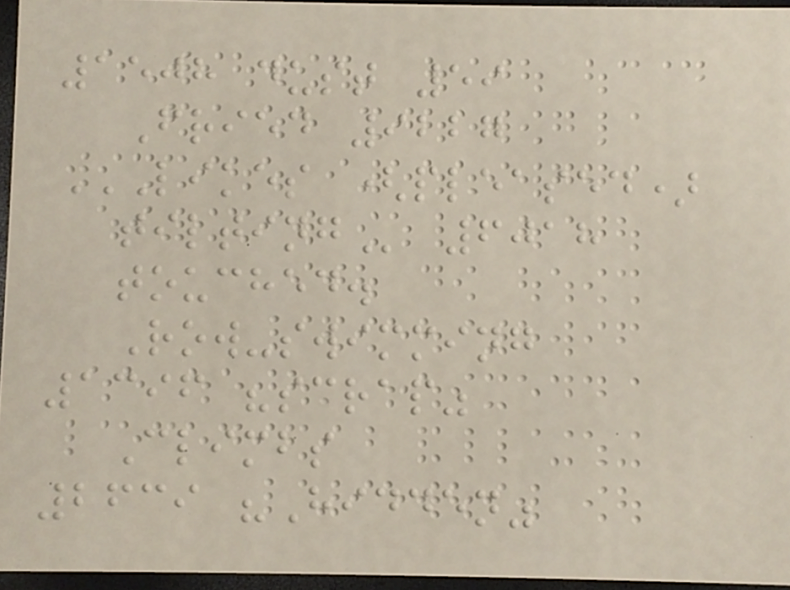1508 dust 59
Fried 9227
LIKES (PLEASED)
TILTING 6018
touched.
Row-swimming
1396 "scrap"
Climbs
2639 "Hidden"
